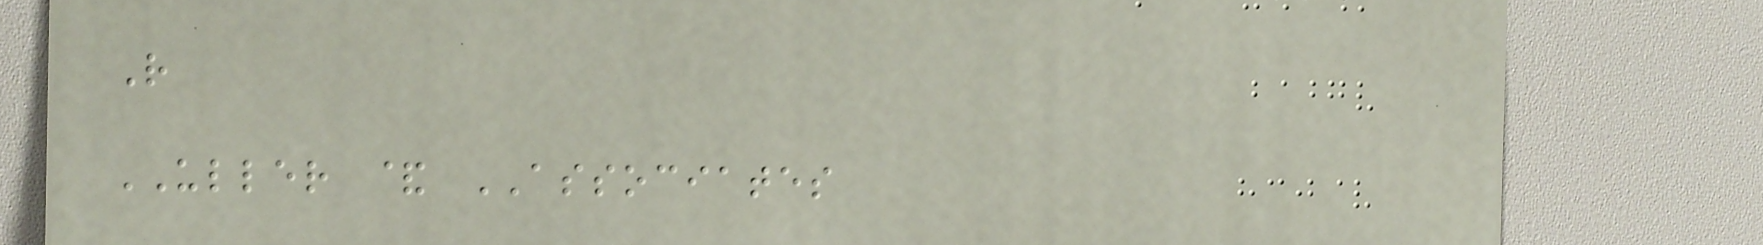R
ULLER & ASSOCIATES
